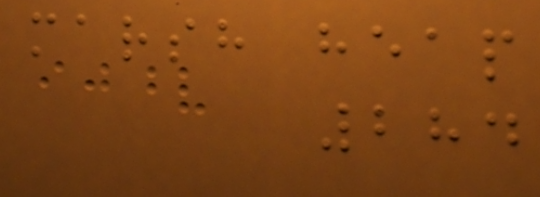marsh heap
284
